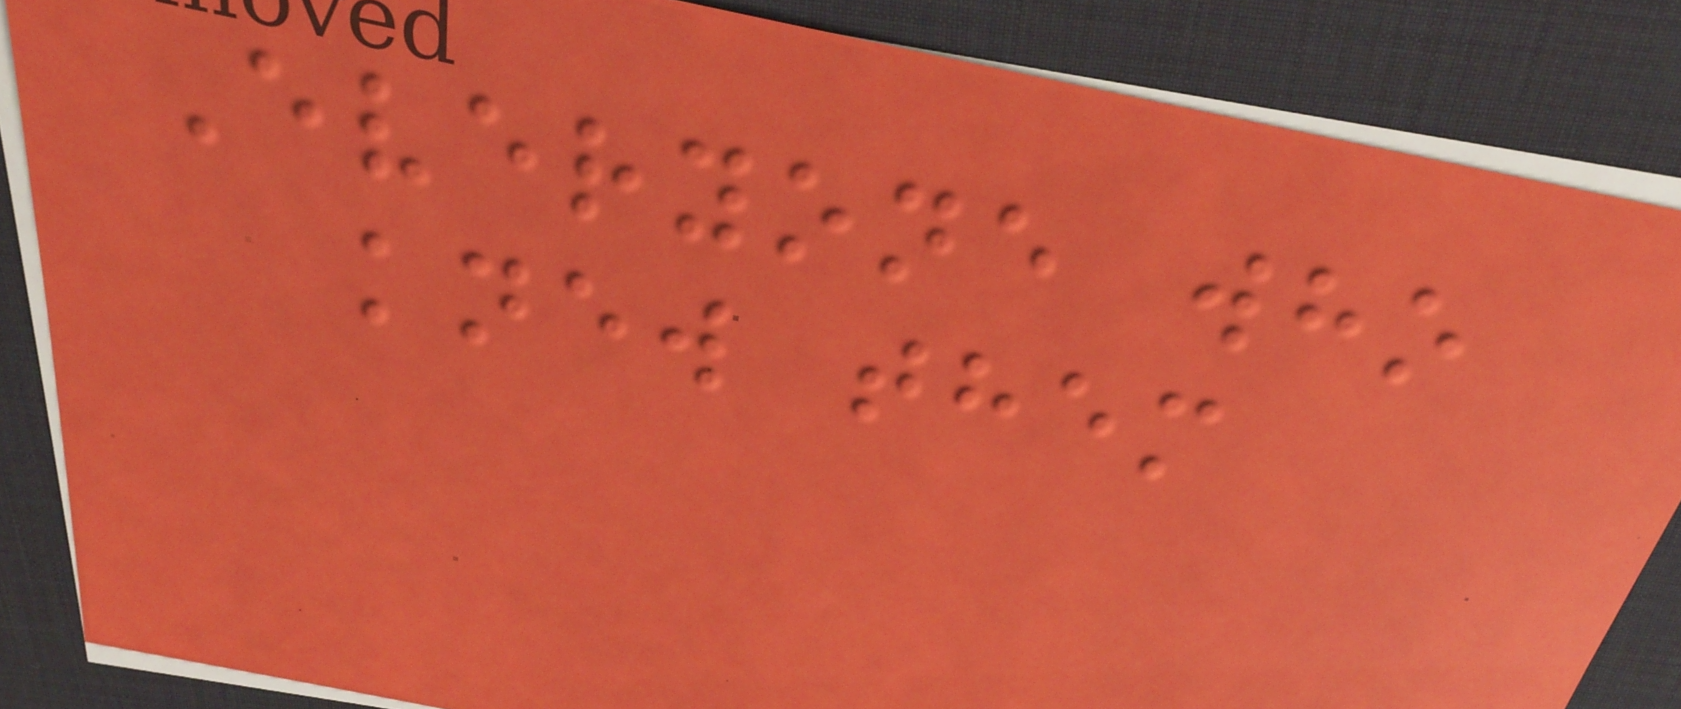Everyone who
knew them
